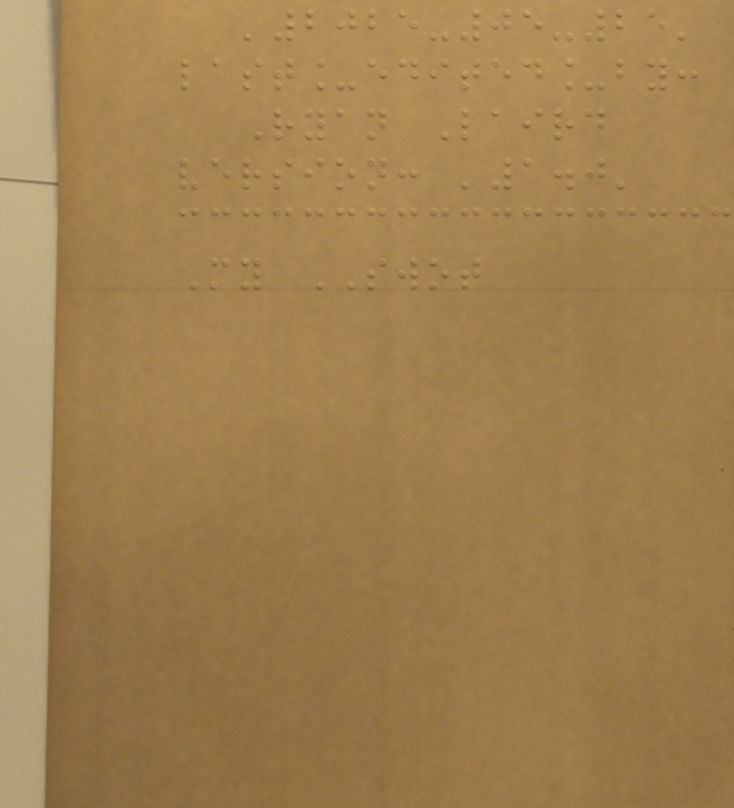'2025-05-25'
last_edited_by:
Ryan Laird
version: '1.0'
My SWOT
